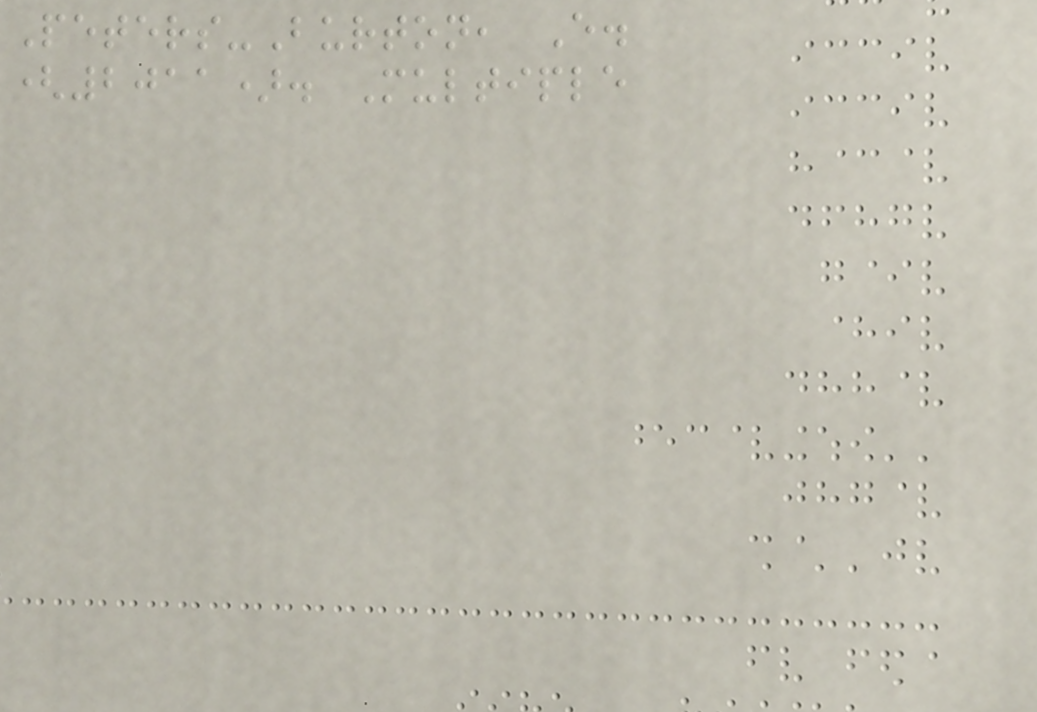Peters-Burton, E.
(2011). Multiple
